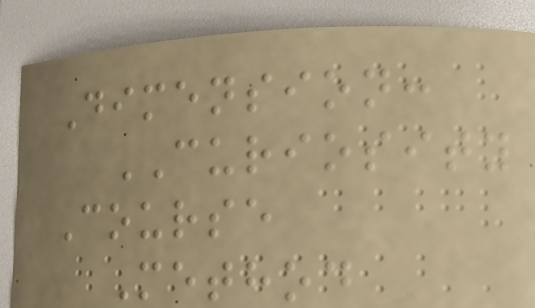Dimension:
CURIOSITY
Course
Method
